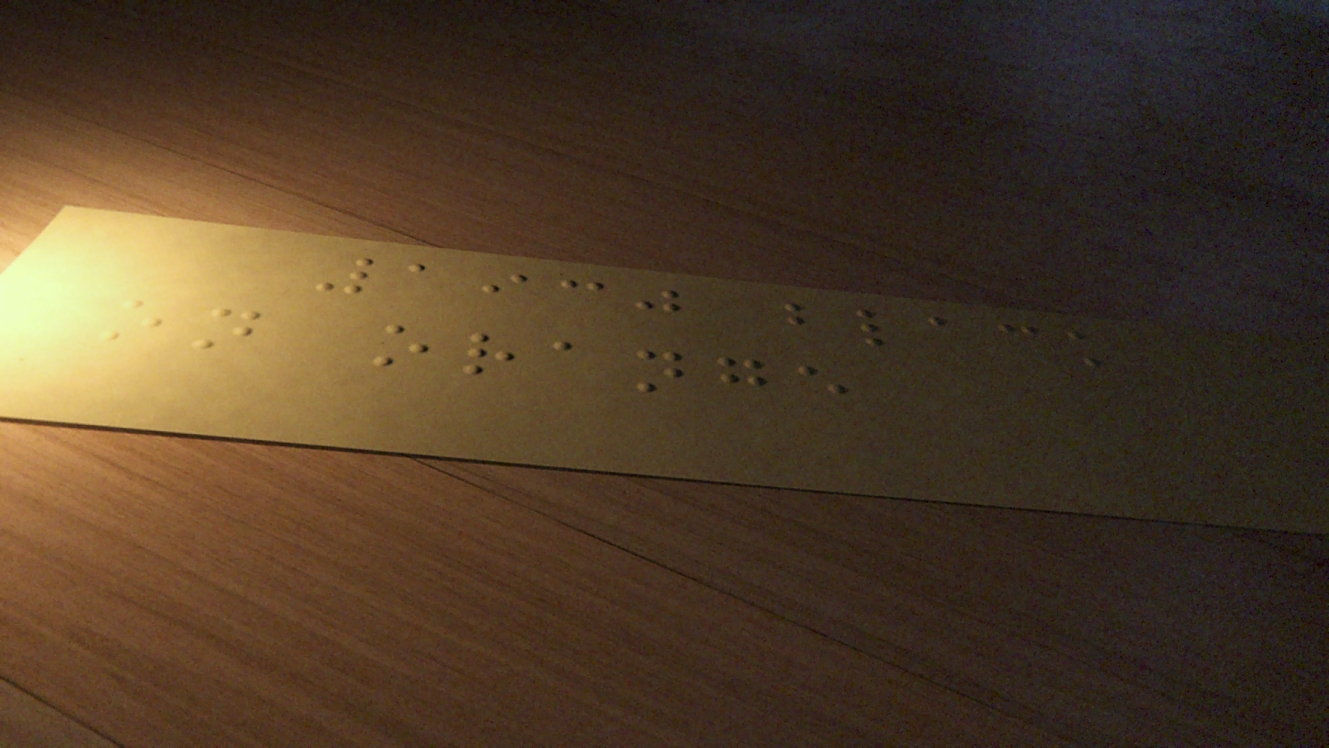1930 black
on orange
